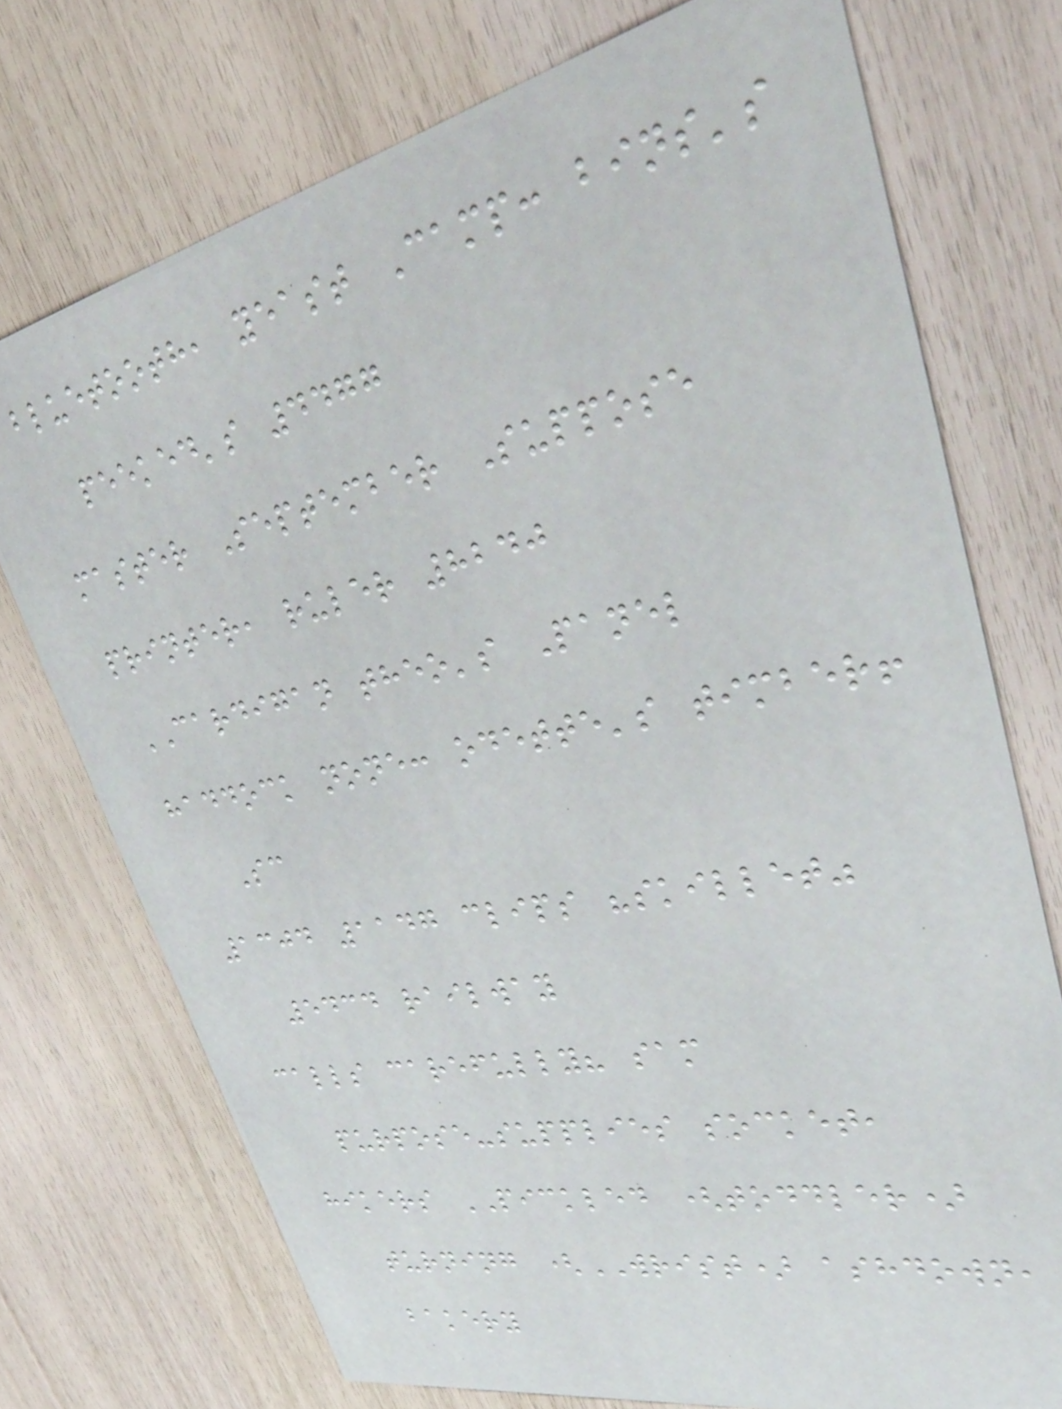bluetooth, yeast Camp: bins's
peeked's 4477
master September Suppose
printer, ruler 8240
CARDIGAN theo's Panel
haddock none: odette's timber!
Sc
1304 1147 clips "skillet"
5434 railway
calls carefully? sam
purpose-supplies socket,
hikers PICKLED (toddler)
turning (WRIST) ashdown,
bakery
